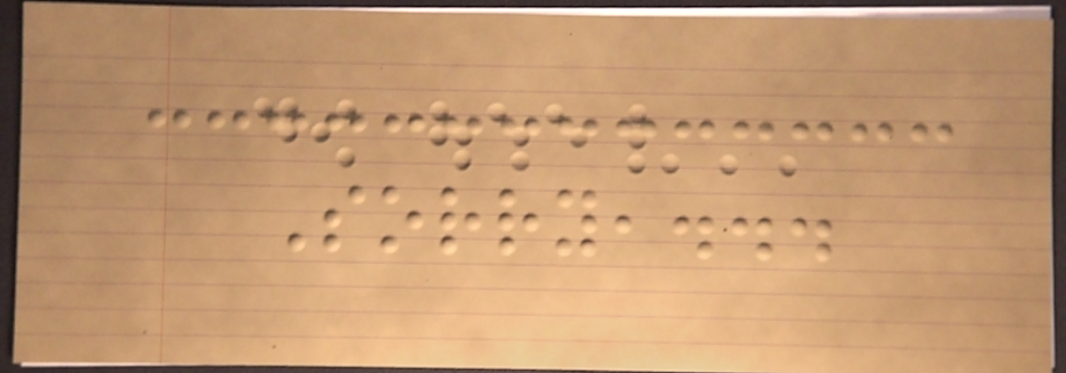Sorry,...
